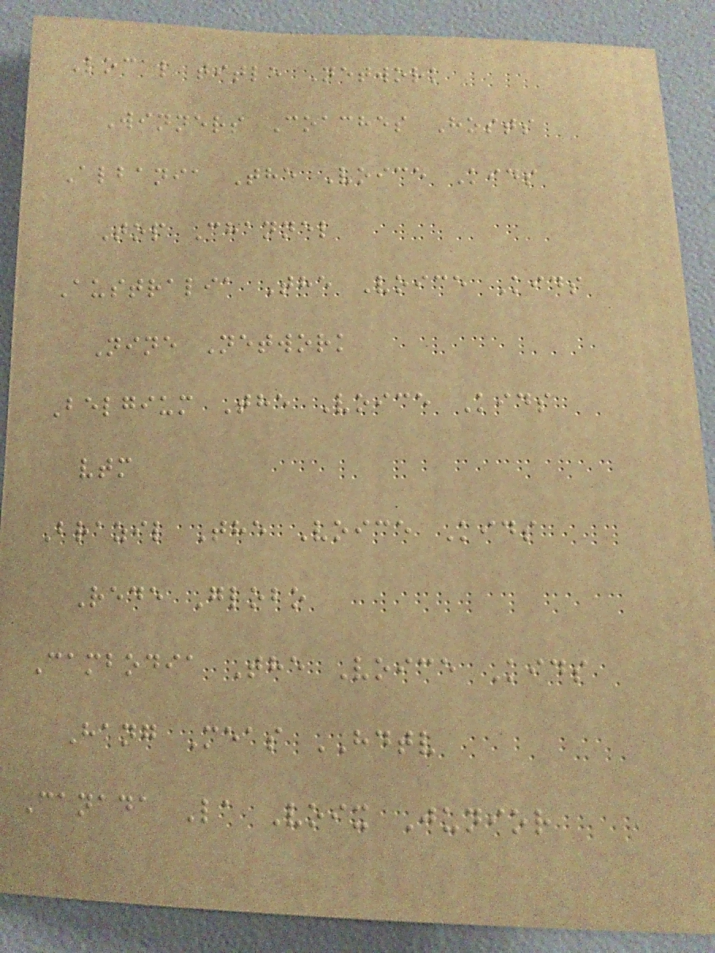Local title Network
Winners Coaches Hosts
Albania The Voice Kids
Top Channel
Australia The Voice Kids
Nine Network
Belgium The Voice Kids
vtm
Brazil The Voice Kids
Rede Globo
Cambodia The Voice Kids
Hang Meas HDTV
Canada La Voix Junior
